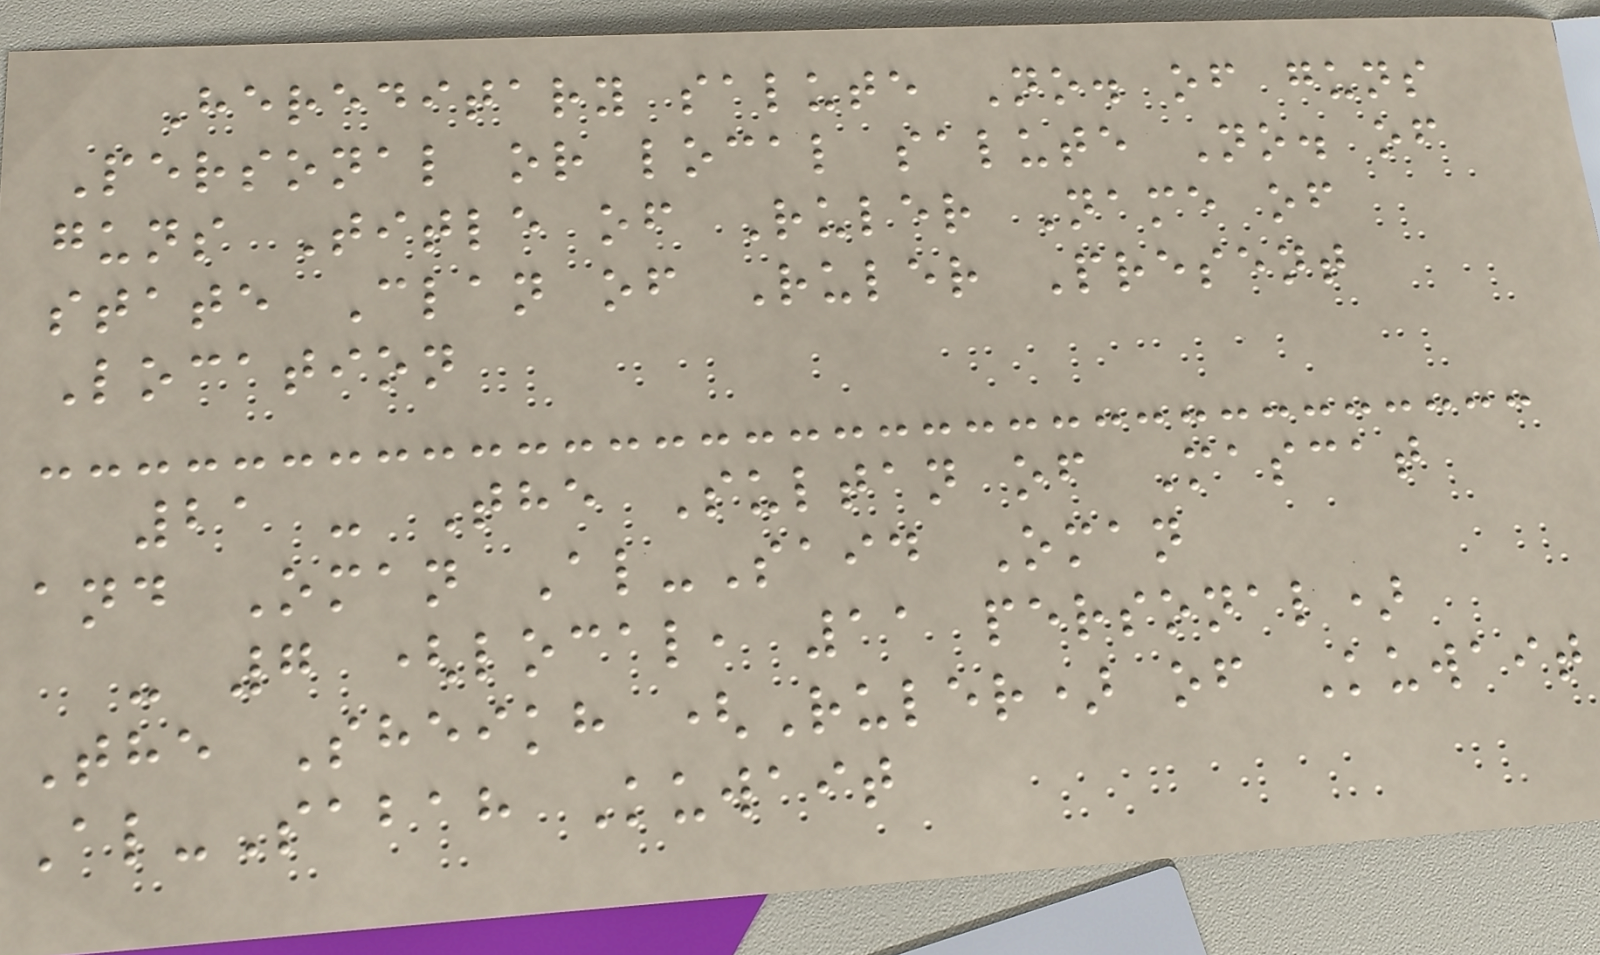Hereditary salute No. of guns
Personal or local salute No. of
guns Title of Ruler Name of
state Clan of Ruler Present
Location
21 - The Sultan of Mascat
and Oman Al-Said Oman
- 7 (local, 11 personal)
The Sheikh (Ruler) of Kuwait
Al-Sabah Kuwait
